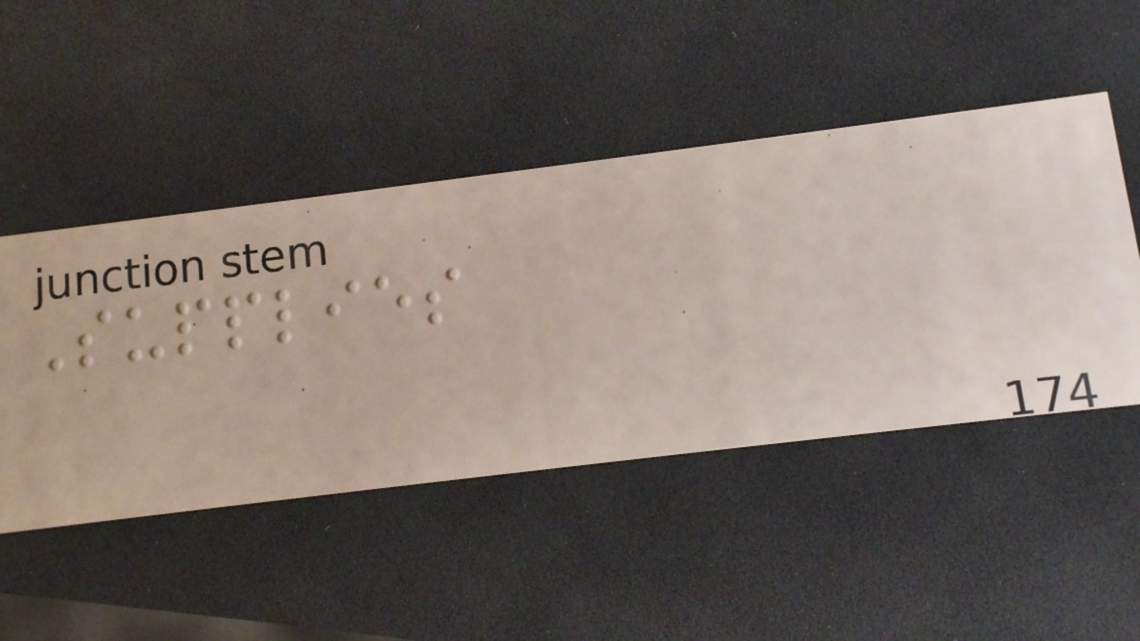Supplies
